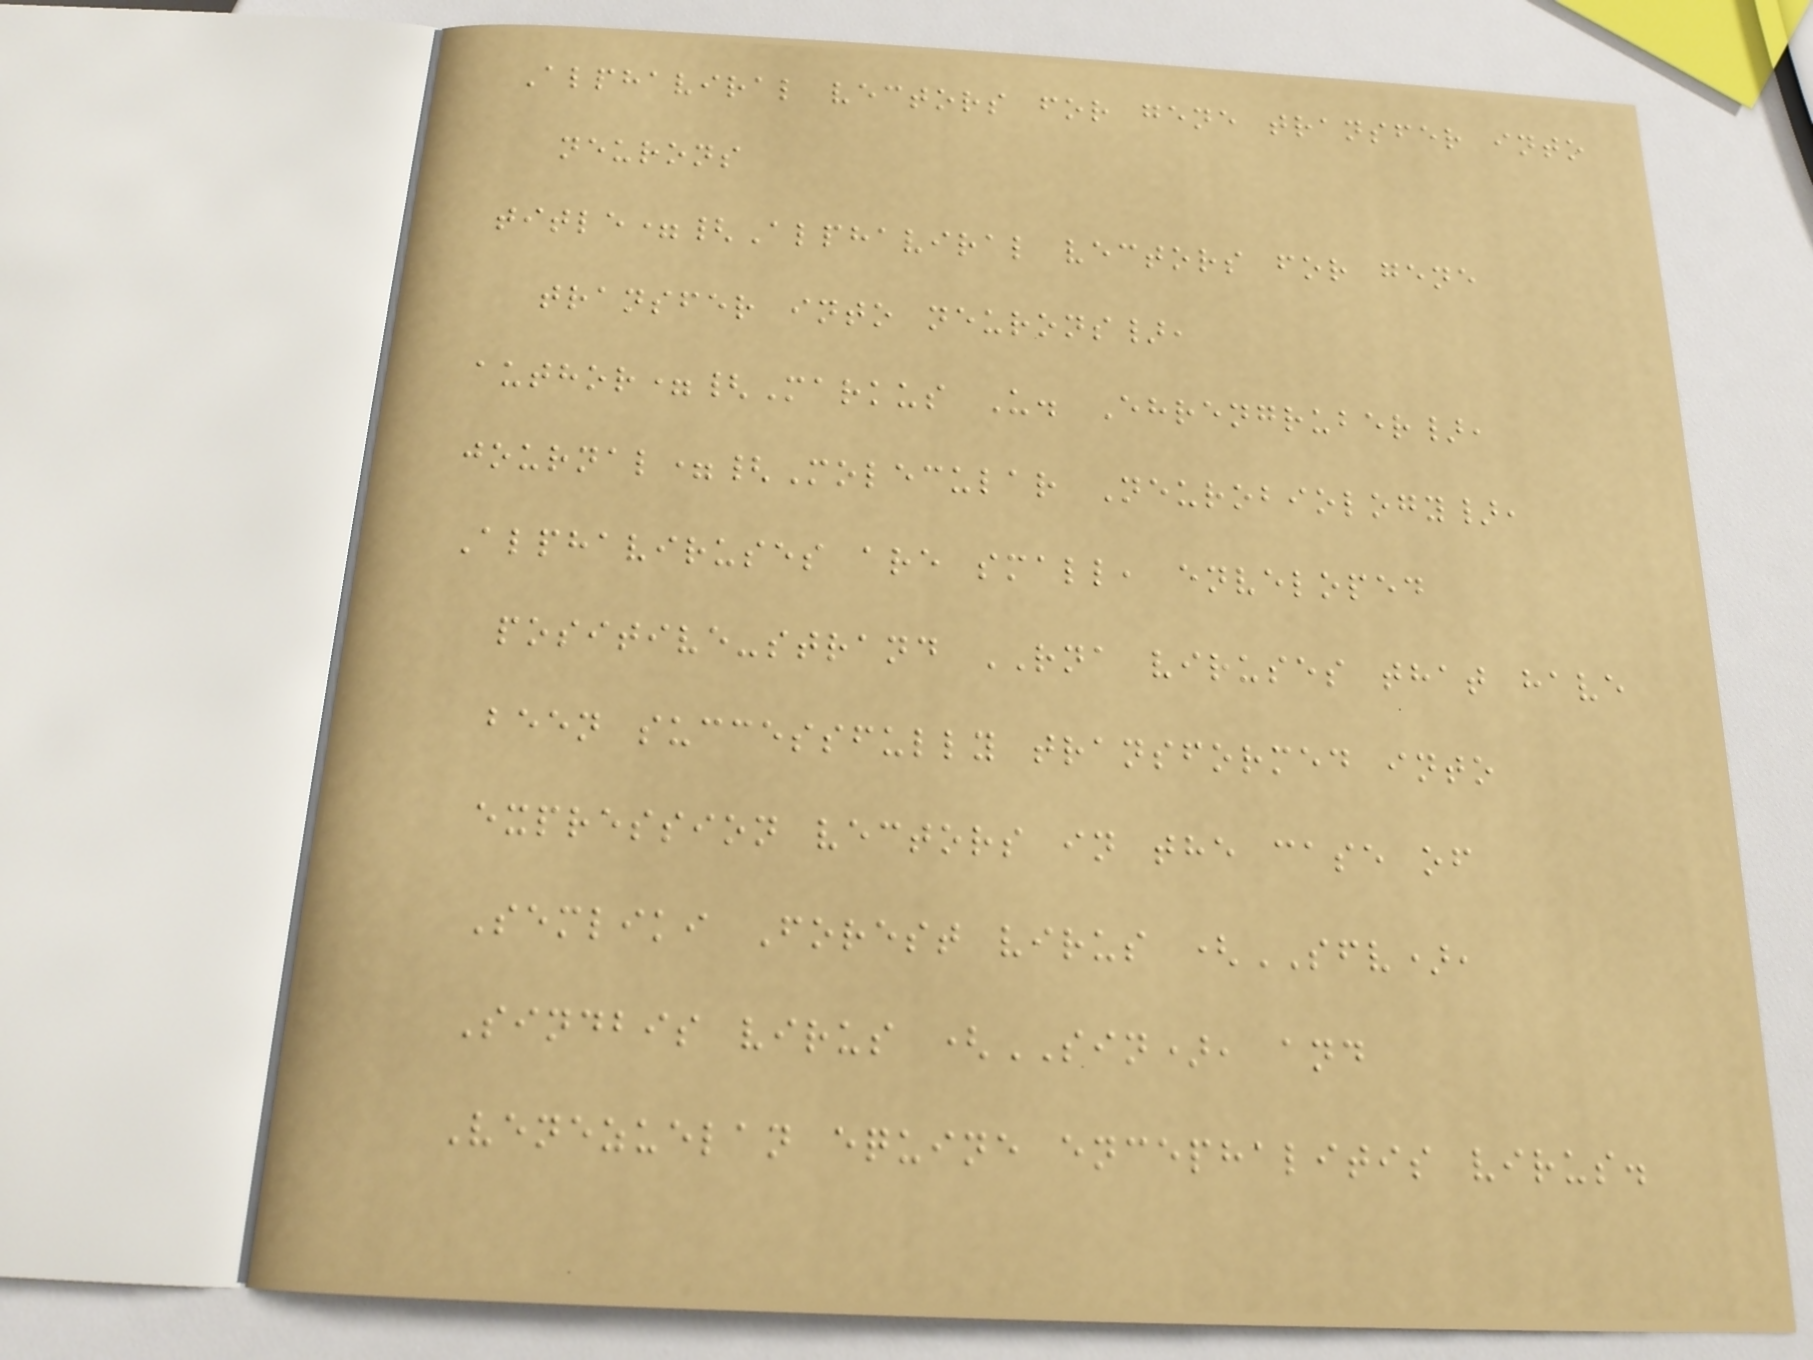Alphaviral vectors for gene transfer into
neurons
title={Alphaviral vectors for gene
transfer into neurons},
author={Markus U. Ehrengruber},
journal={Molecular Neurobiology},
Alphaviruses are small, enveloped
positive-strand RNA viruses that have
been successfully transformed into
expression vectors in the case of
Semliki Forest virus (SFV),
Sindbis virus (SIN), and
Venezuelan equine encephalitis virus.
